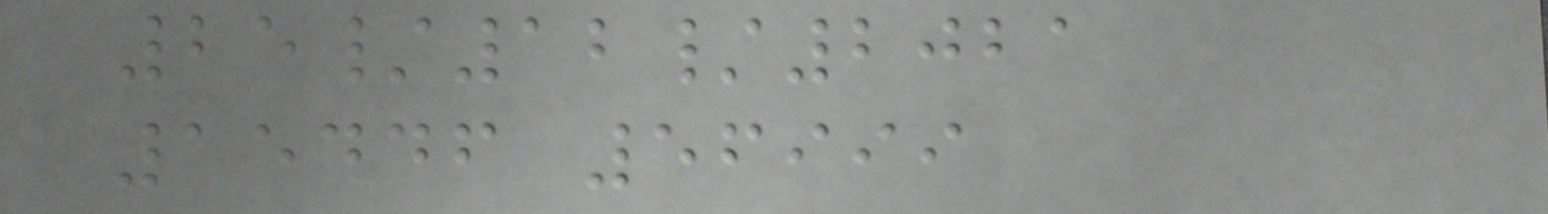25/12/2021
15446 56999
